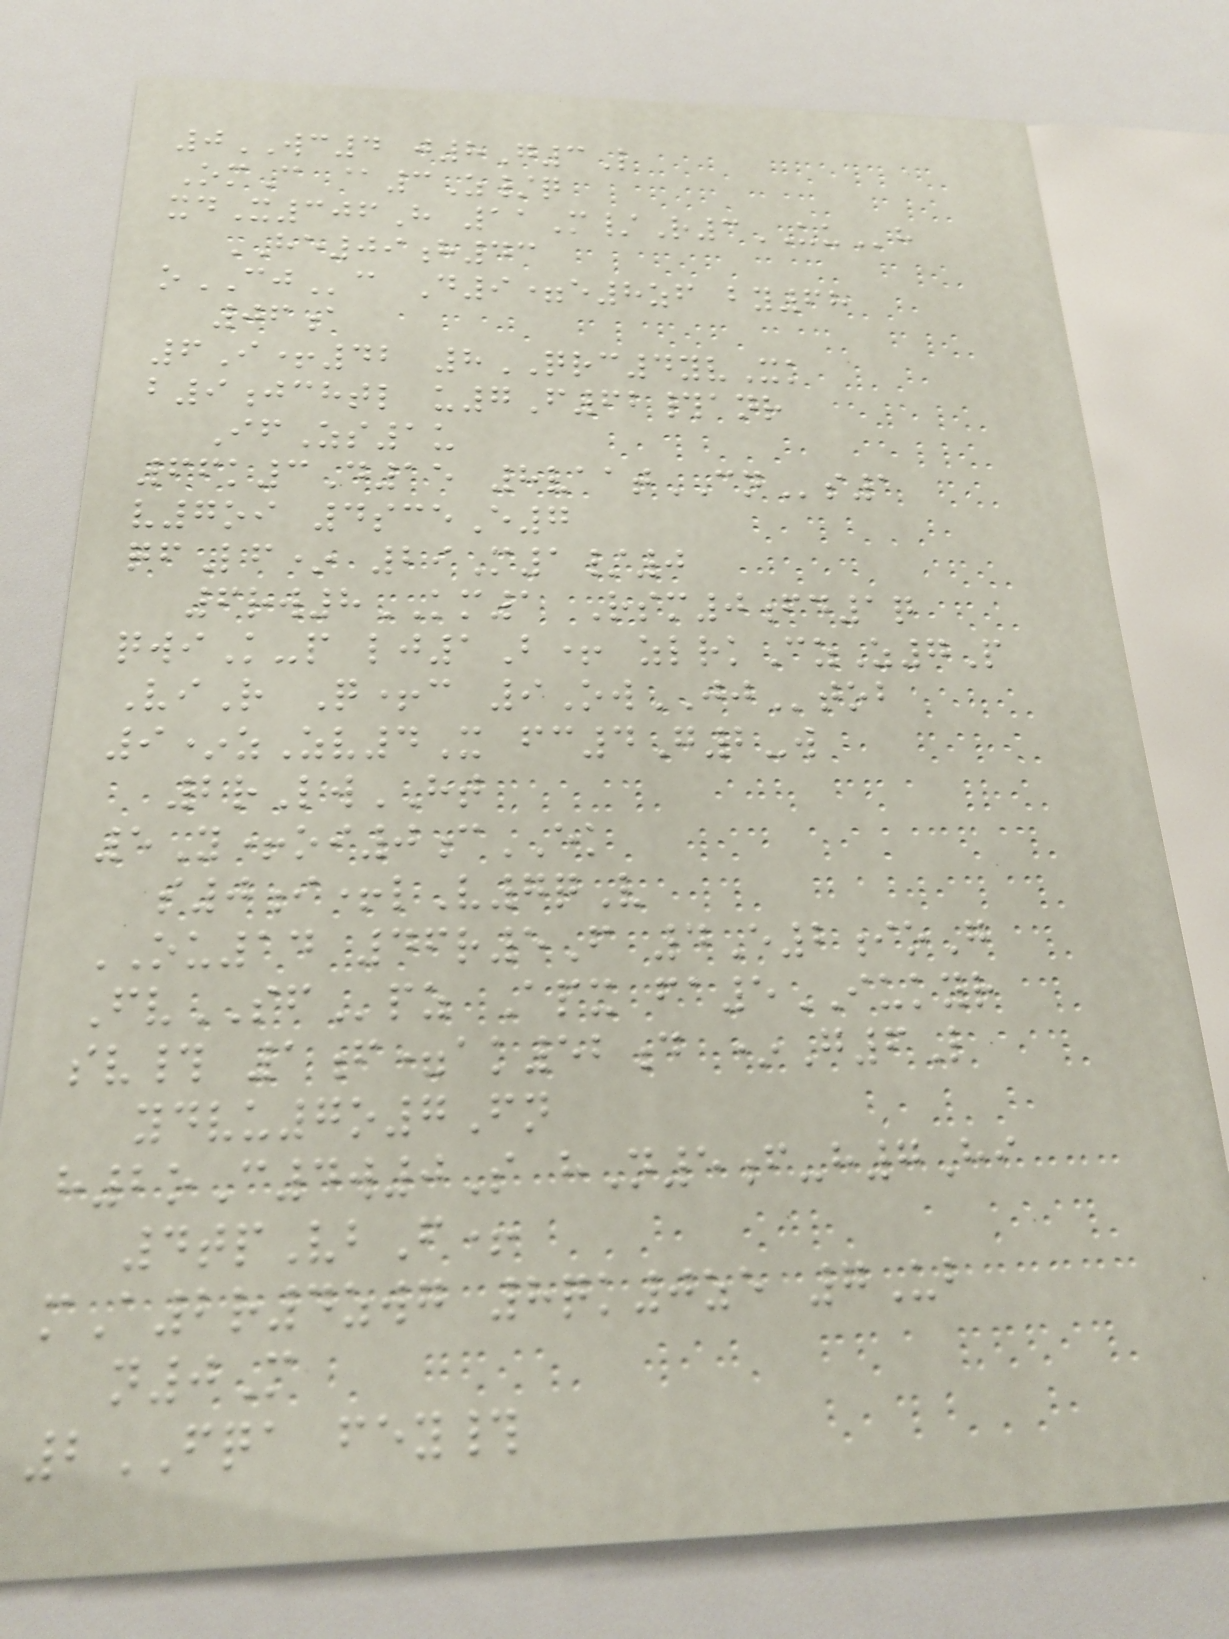0WC4 j8G3L
OmC @3Z/q
xdX306H 11M/R3UUh
HE09h43
oCJc D9=e8zf by68
06a
6I+42 8QRC4yvXk
b9jchtl u7F62#anr
IfZs1u
66k3D15 8vaatCNs1
v7oi 4sceE7
qfLf* 29M1/0
6rw8KM1 Rsm0fd1q
qwiK-p lj1B+ zlrkCzZ7P
ViR Q+c 9OwJJtob
9*zZv4X fc4G2-w
2rLwHT
5Y+oi0cEK
s0i+lV7qV
OU14 46r5F 4E2ioG
FvSFpz Apx fa5IUKYR
sv# 1f=ak52d *G6L
ydvu7o7Fn
h2oC4w0S hN5f-h7Hi
4tpVbF+
mA2r4zwg 8qk0ze 7Ub
n0M
2FQA fey#
